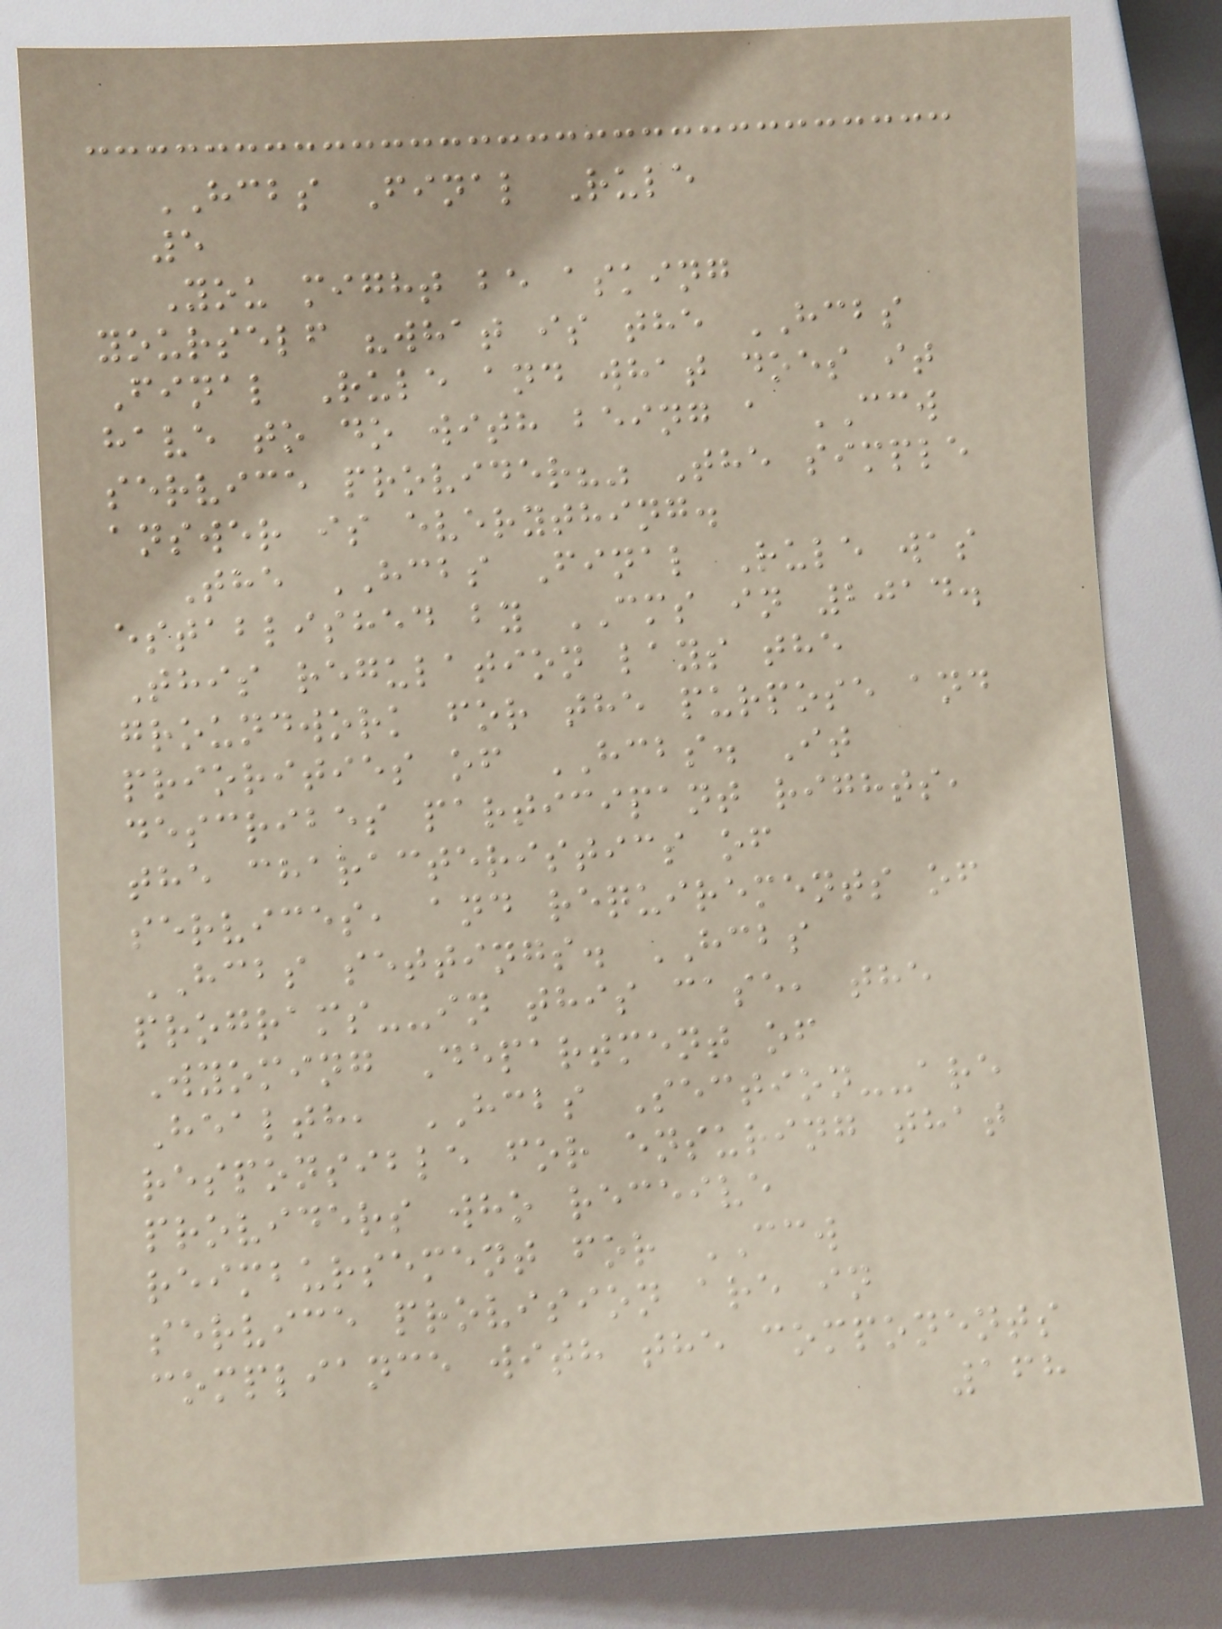HCBS Final Rule
5
You might be asking
yourself "what is the HCBS
Final Rule and what does it
have to do with being a CCW
service provider?" The simple
answer is everything.
The HCBS Final Rule was
established by CMS in 2014.
This regulation lays the
groundwork for the purpose and
priorities of HCBS. It
describes participant rights,
the characteristics of
services, and requirements of
HCBS settings. HCBS
programs--in this case, the
Wyoming Department of
Health, HCBS Section--are
responsible for ensuring that
providers who receive
reimbursement for CCW
service provision are in
compliance with the components
168
